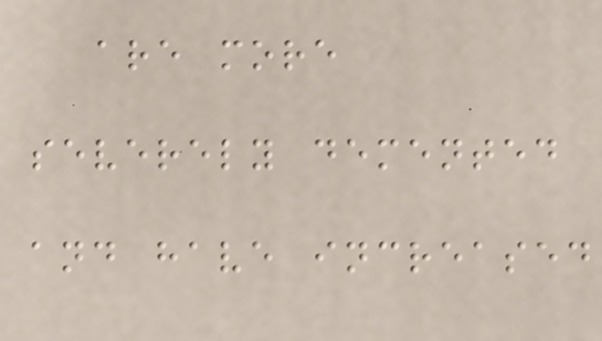are more
severely demented
and have increased
